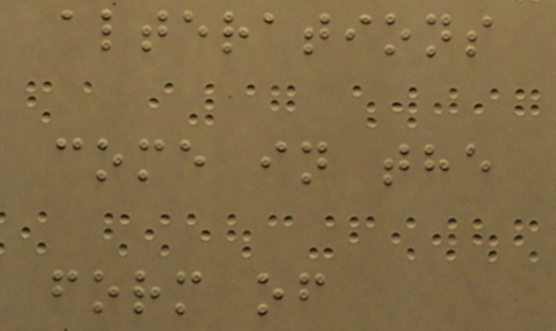alterations
come in the
form of
